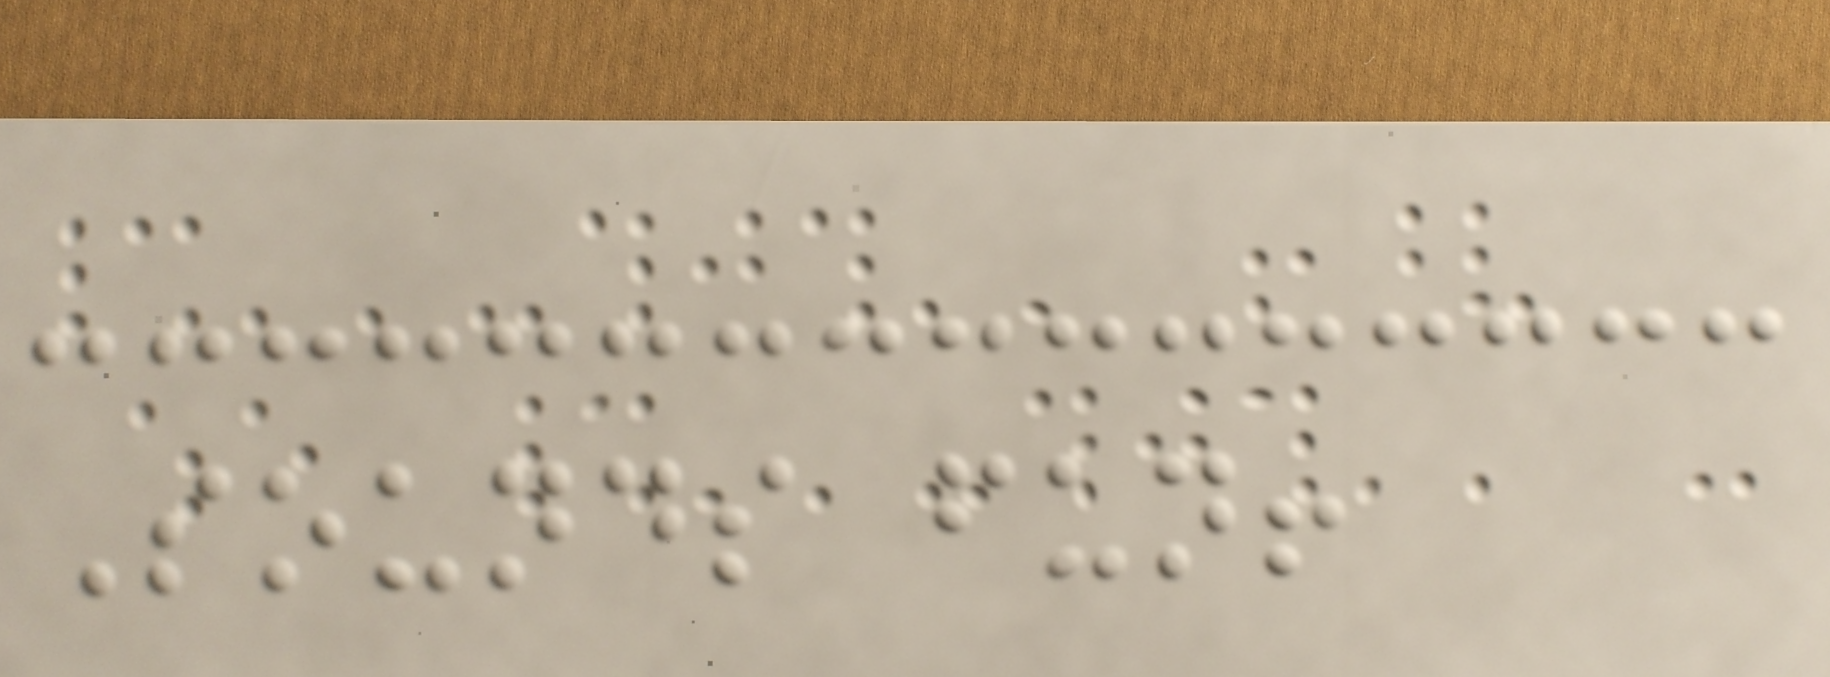Sounds fun!
